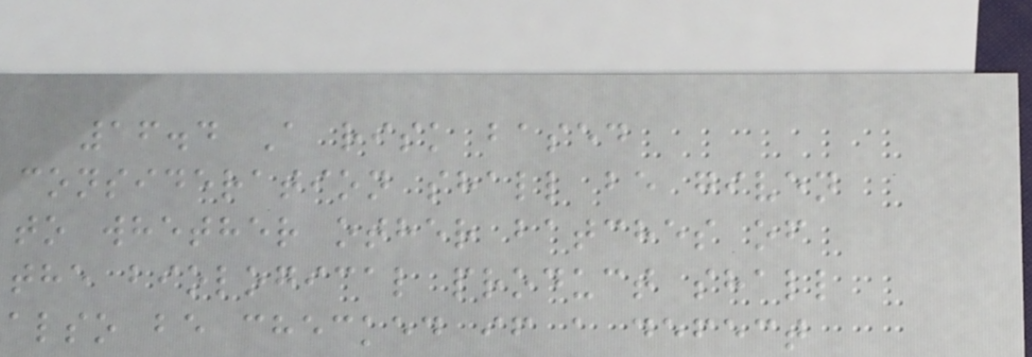16.4 A risk based
consideration shall be given
to whether other batches of
the biological product shall
also be checked if a defect
